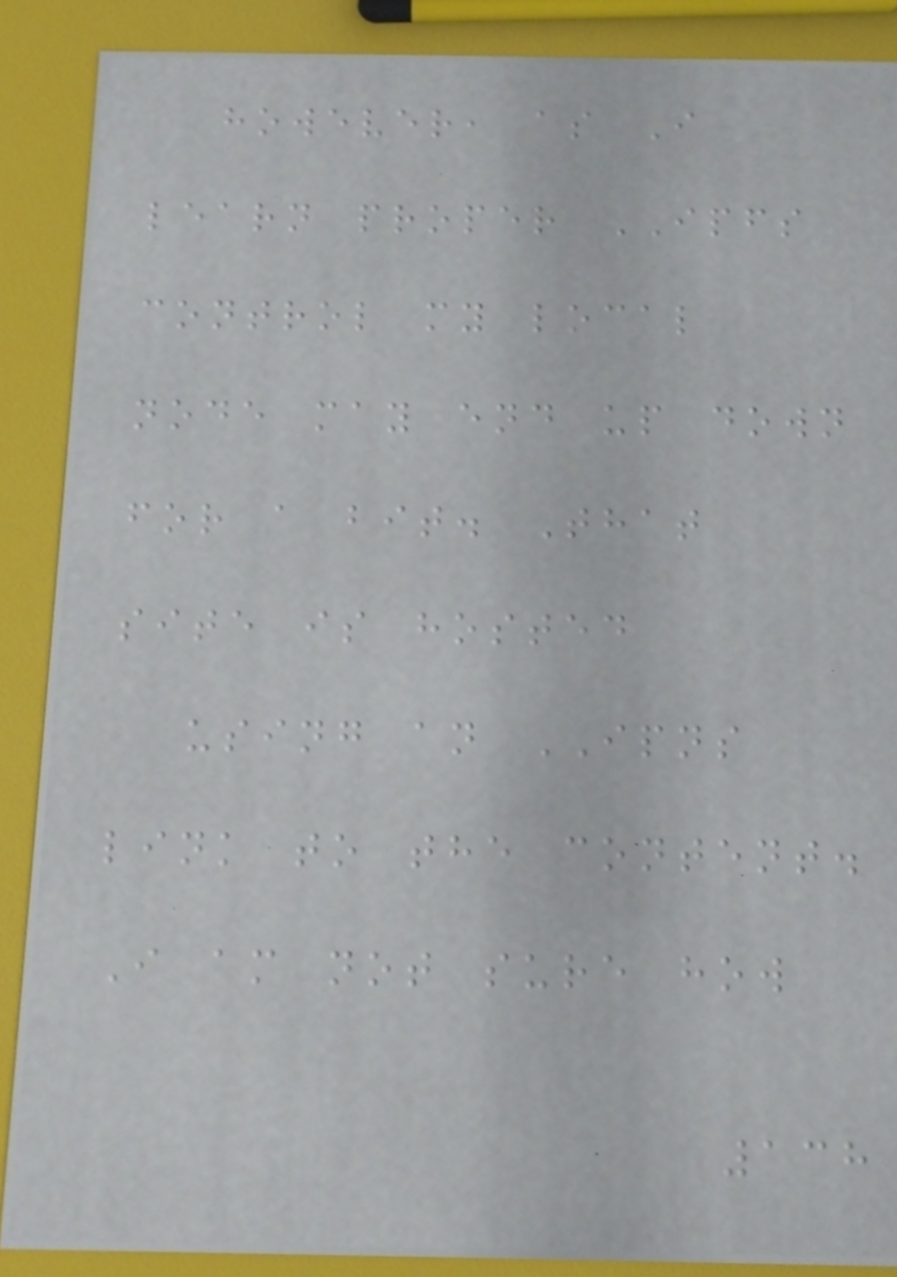however, as I
learn proper IPFS
control my local
node may end up down
for a bit. That
site is hosted
using an IPNS
link to the content.
I am not sure how
138
